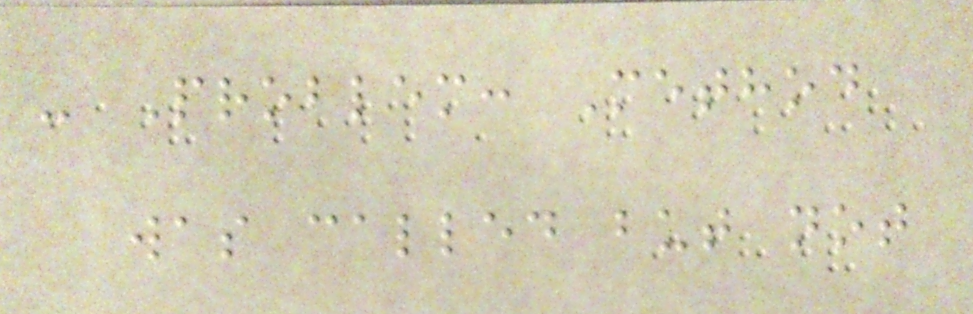- Problem: Method
was called but not
